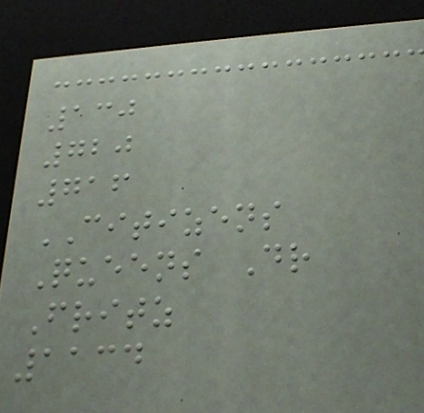130
720
716
CITIZENS
Queens Dr
Fritz
1134
